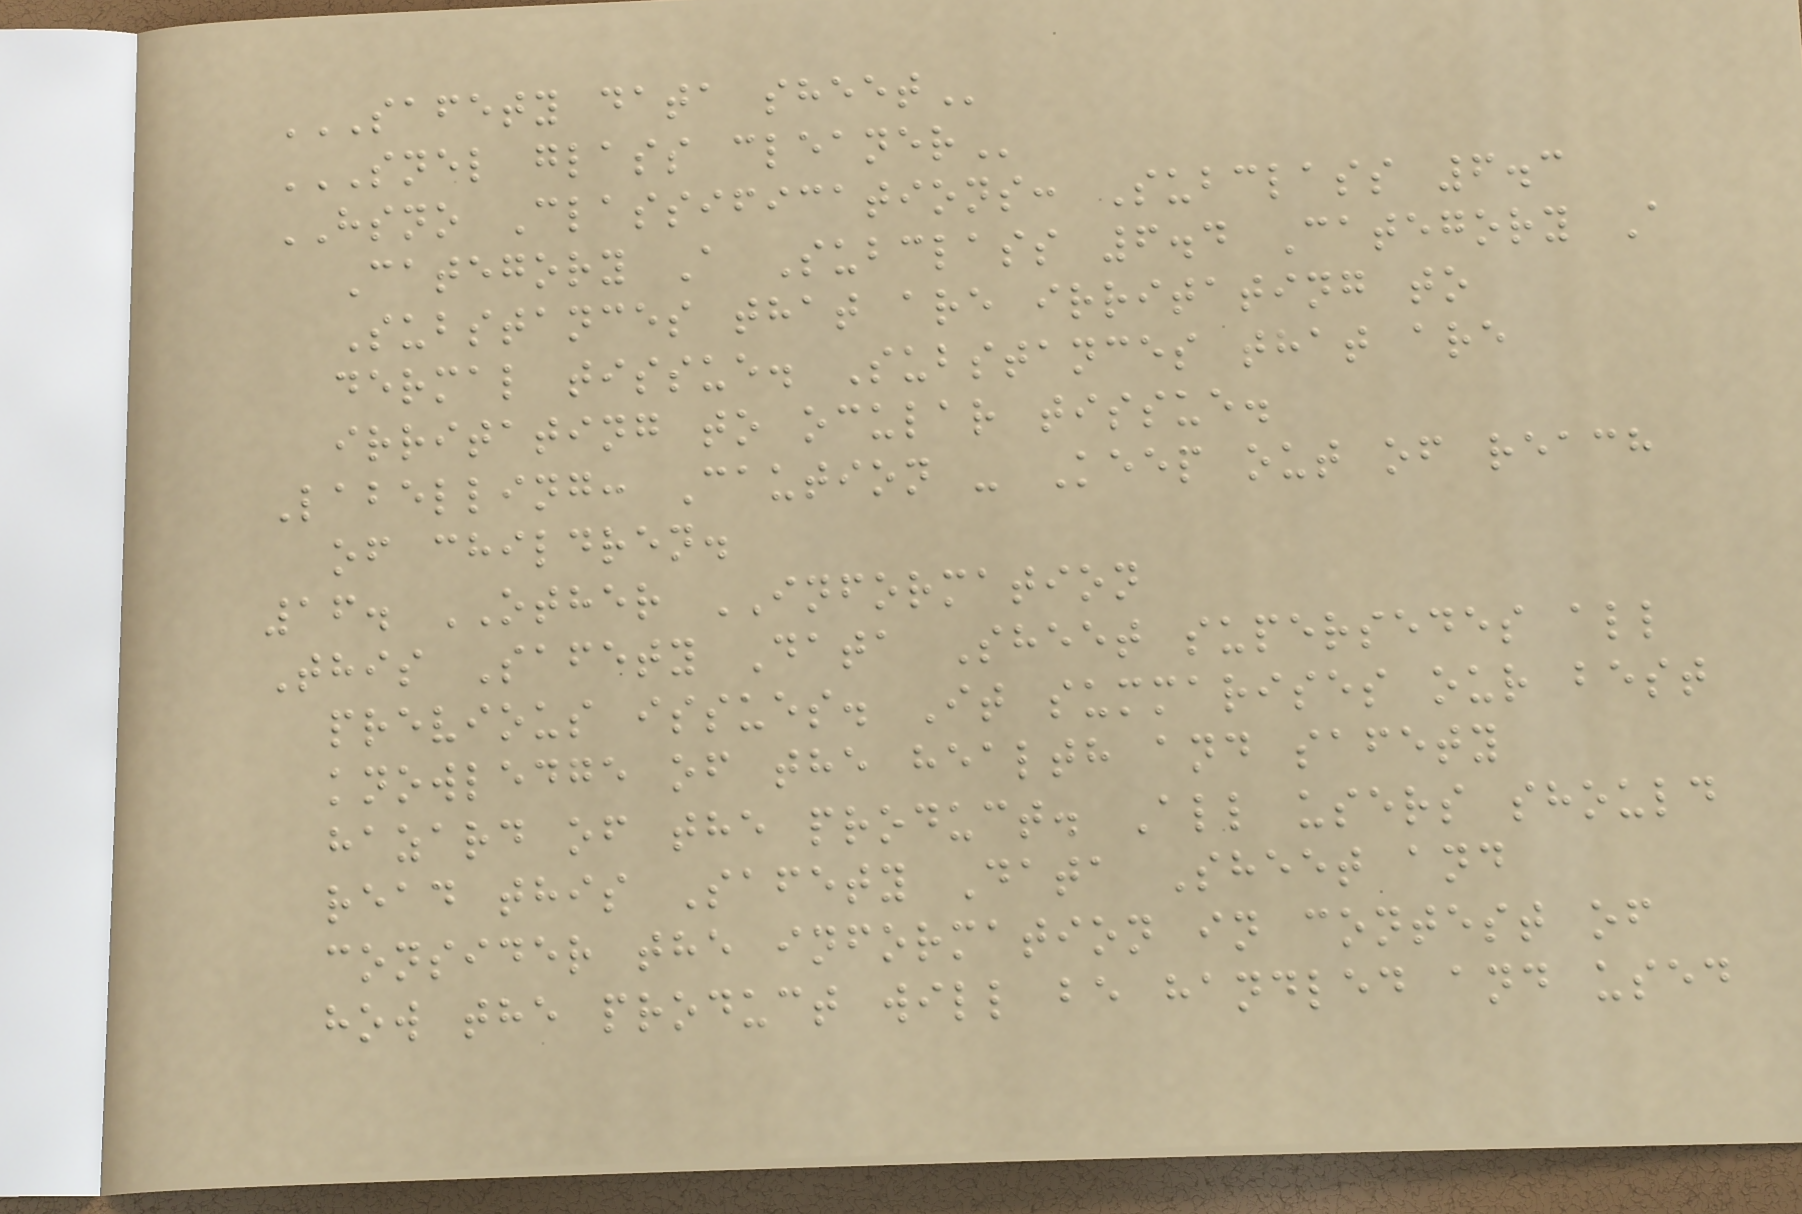SAFETY DATA SHEET
SNEL GLASS CLEANER
HSNO Classifications: Subclass 6.3
Category A Subclass 6.4 Category A
Substances that are irritating to
dermal tissue. Substances that are
irritating to ocular tissue.
Labelling: Caution - Keep out of reach
of children.
16. OTHER INFORMATION
This Safety Data Sheet supersedes all
previous issues. It summarises our best
knowledge of the health and safety
hazard of the product. All users should
read this Safety Data Sheet and
consider the information in contest of
how the product will be handled and used
